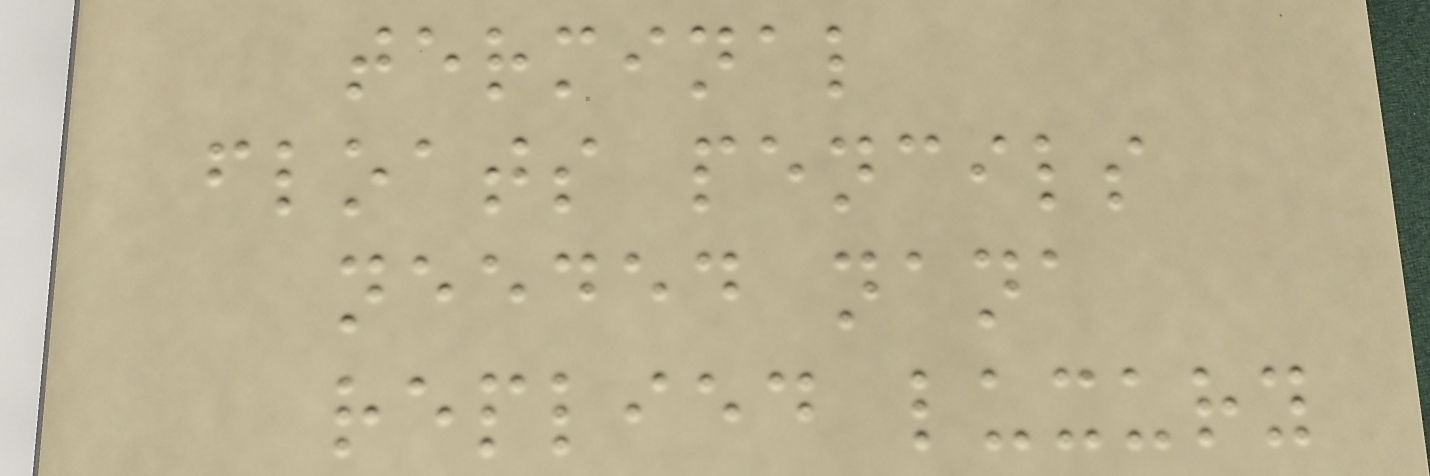terminal
floats pencils
needed nana
replied luxury
